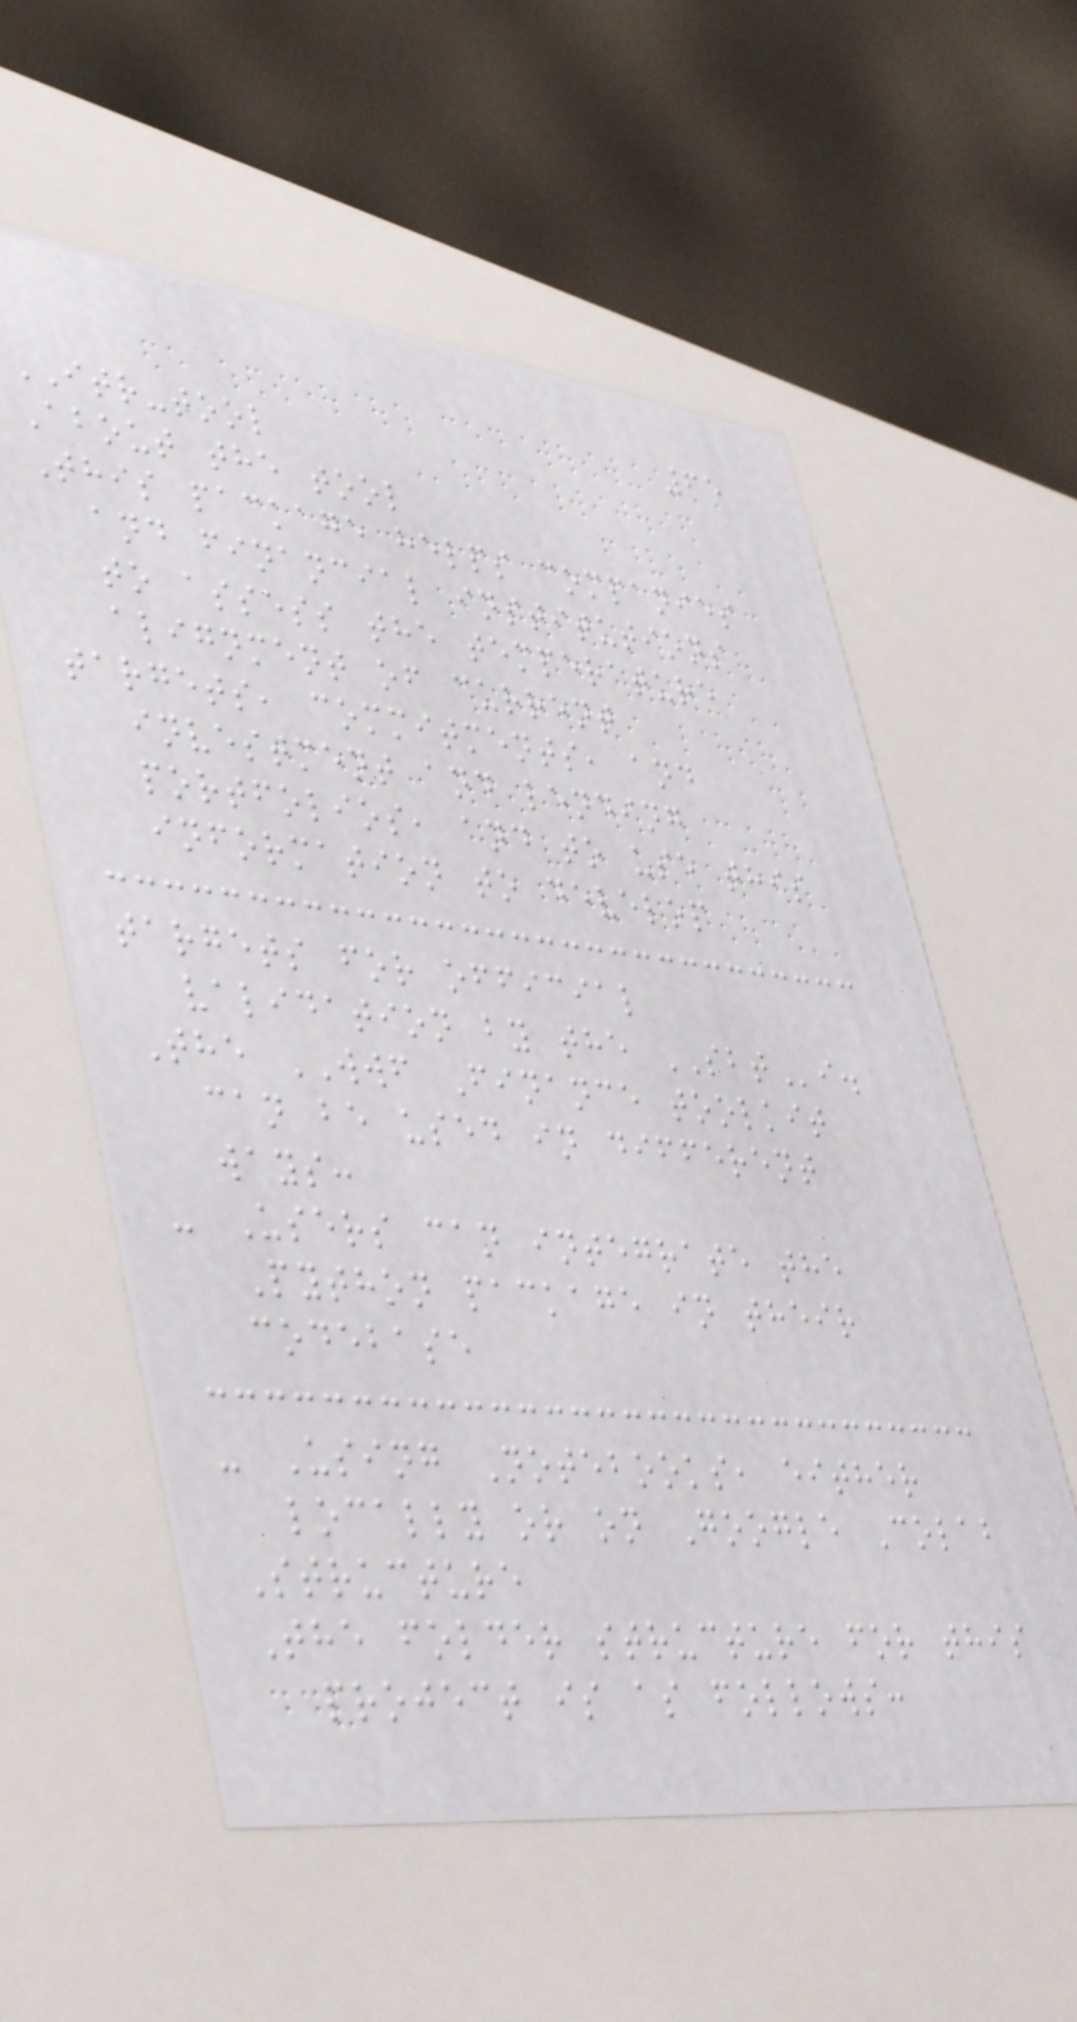65
ITR-tool
About the tool
This package helps companies
and financial institutions
to assess the temperature
alignment of current
targets, commitments, and
investment and lending
portfolios, and to use this
information to develop
targets for official
validation by the SBTi.
The WWF Finance toolkit
can be used in different
ways:
- Users can integrate the
Python package in their
codebase
- Using Notebooks, either
locally or on Google Colab
Structure
The folder structure for this
project is as follows:
